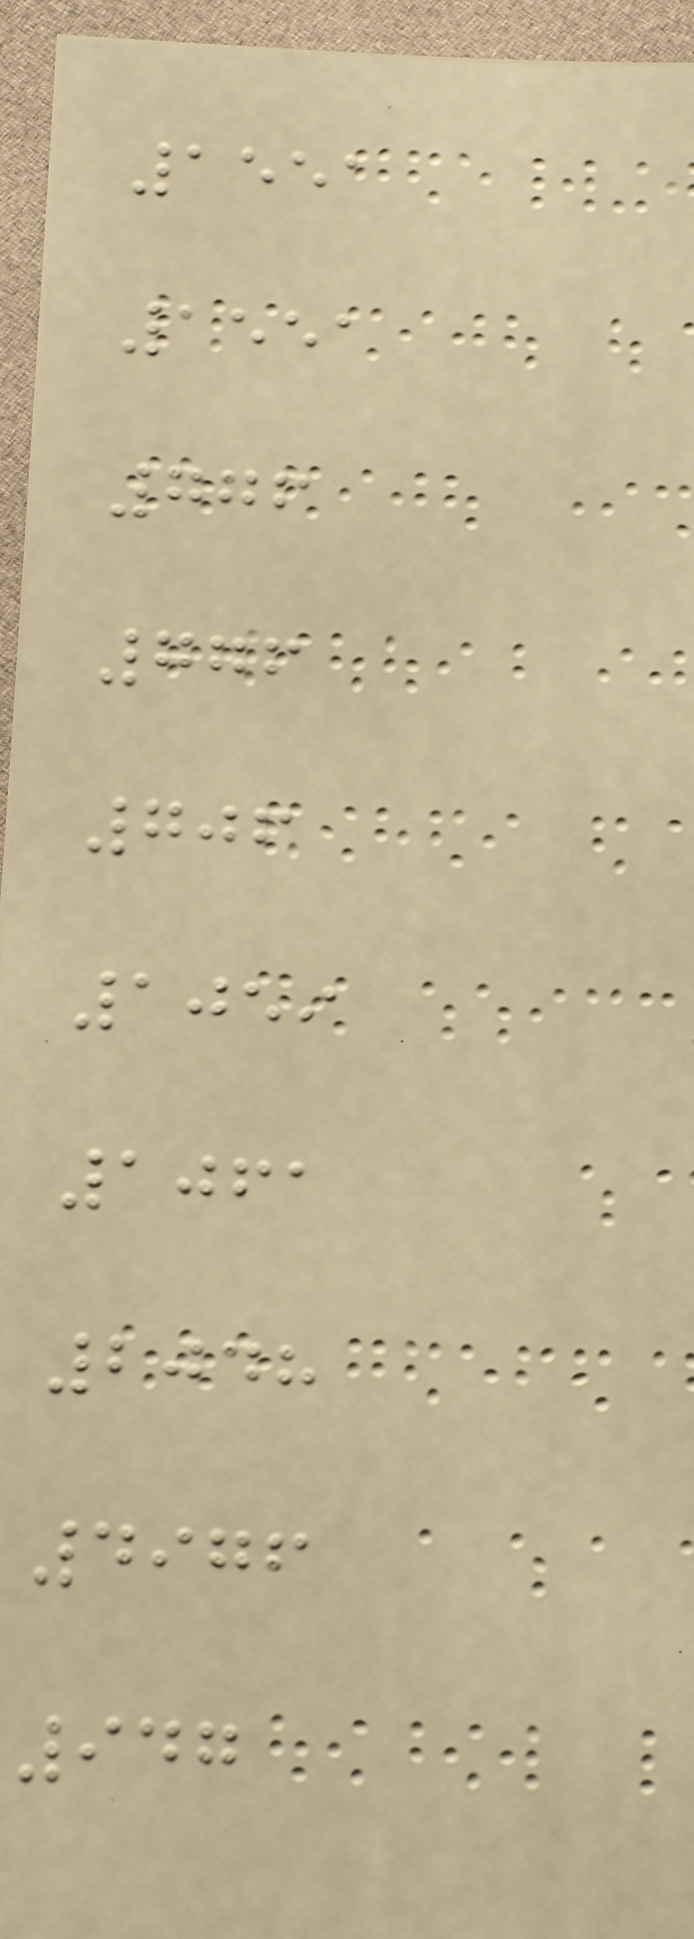1551
1551
776
776
706
1059
1061
2048
4976
947
